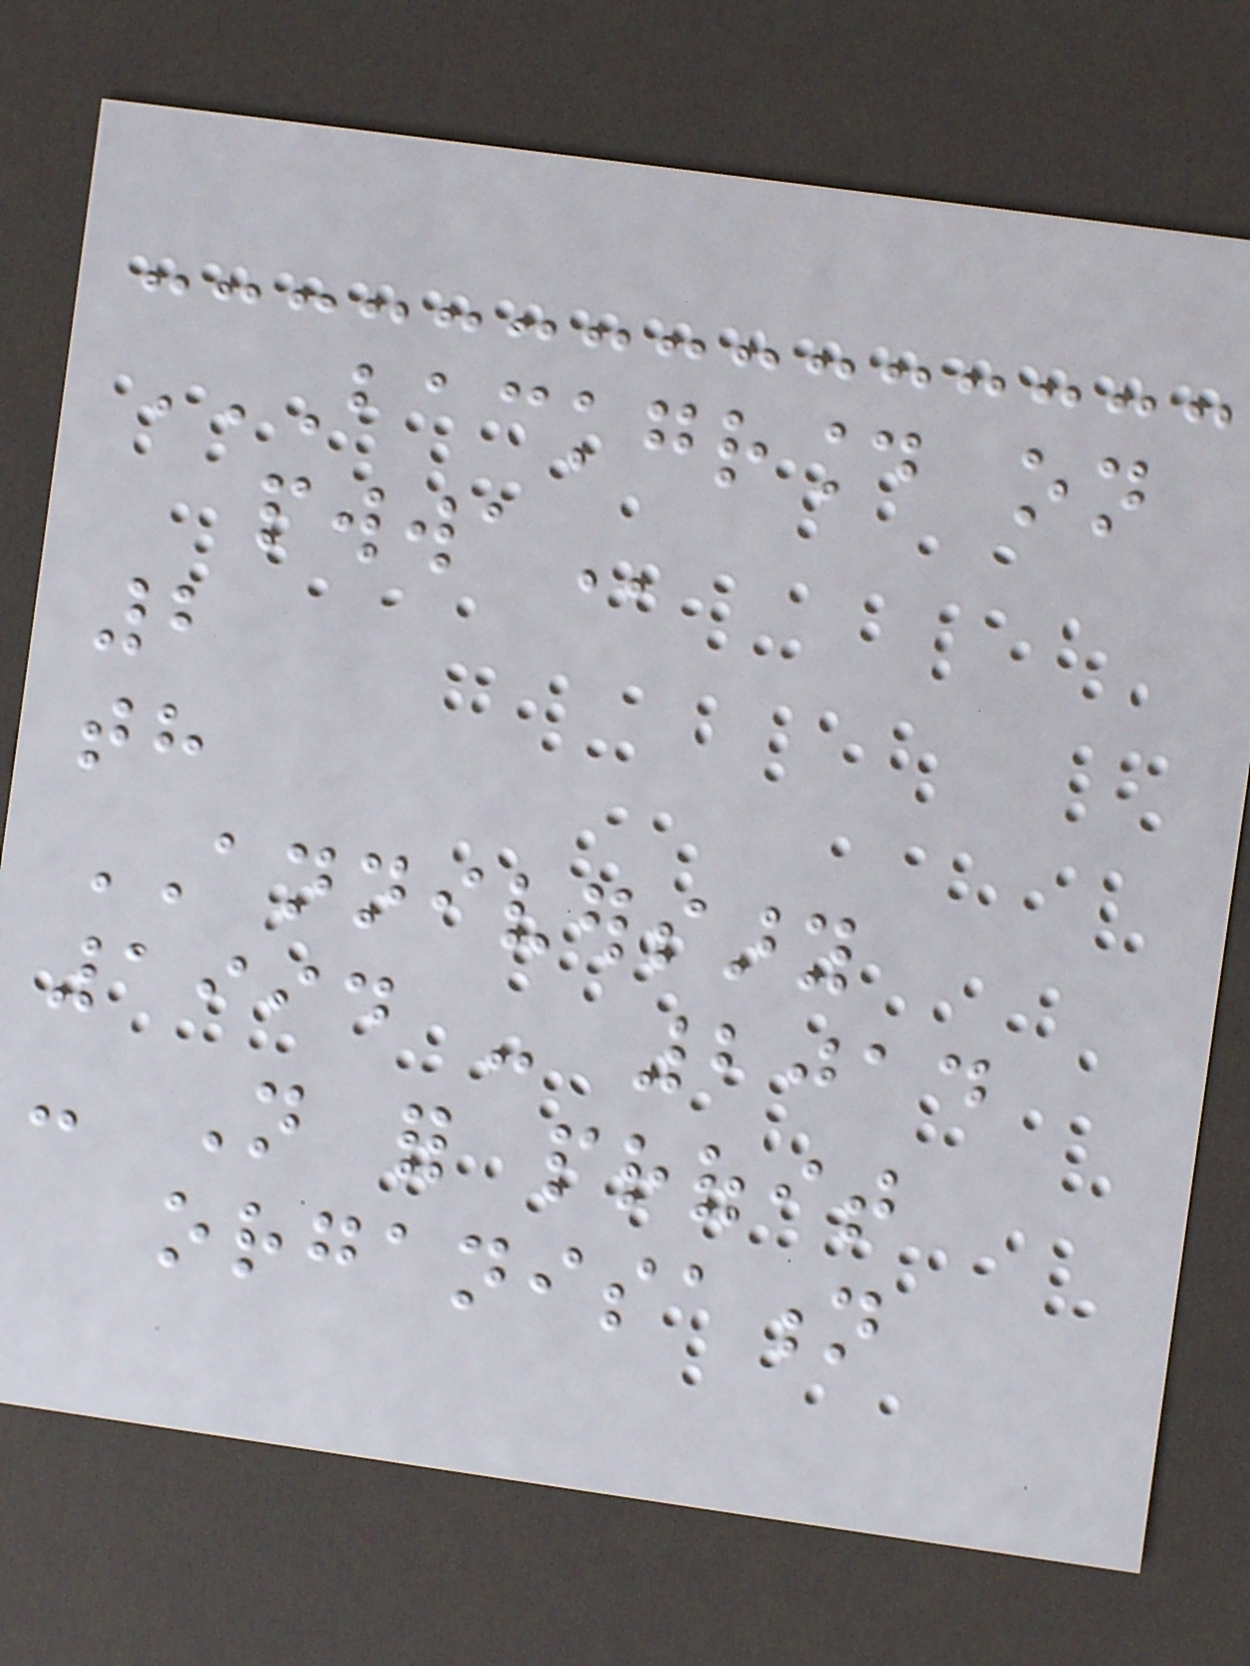BACKGROUND ON
PWWA
2
th
ANNIVERSARY
1994 - 2014
- Not for profit
organisation
